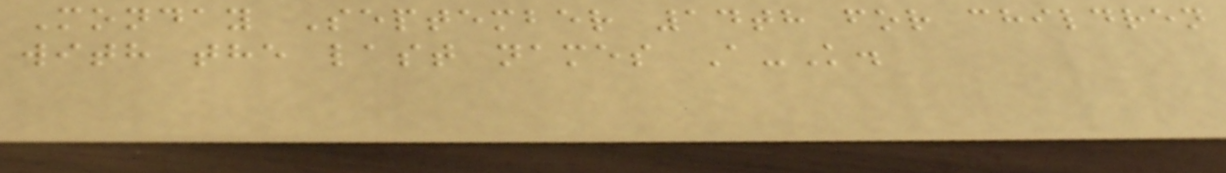Monday September 14th for children
with the last names A-K.
